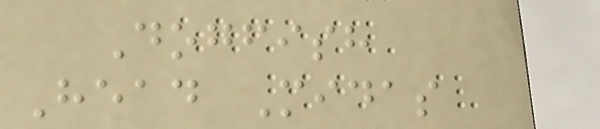Dogfish
Head Midas
